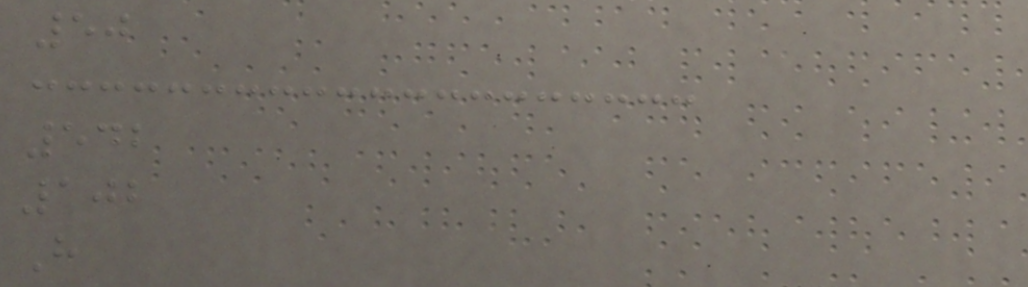50
542
102
H
